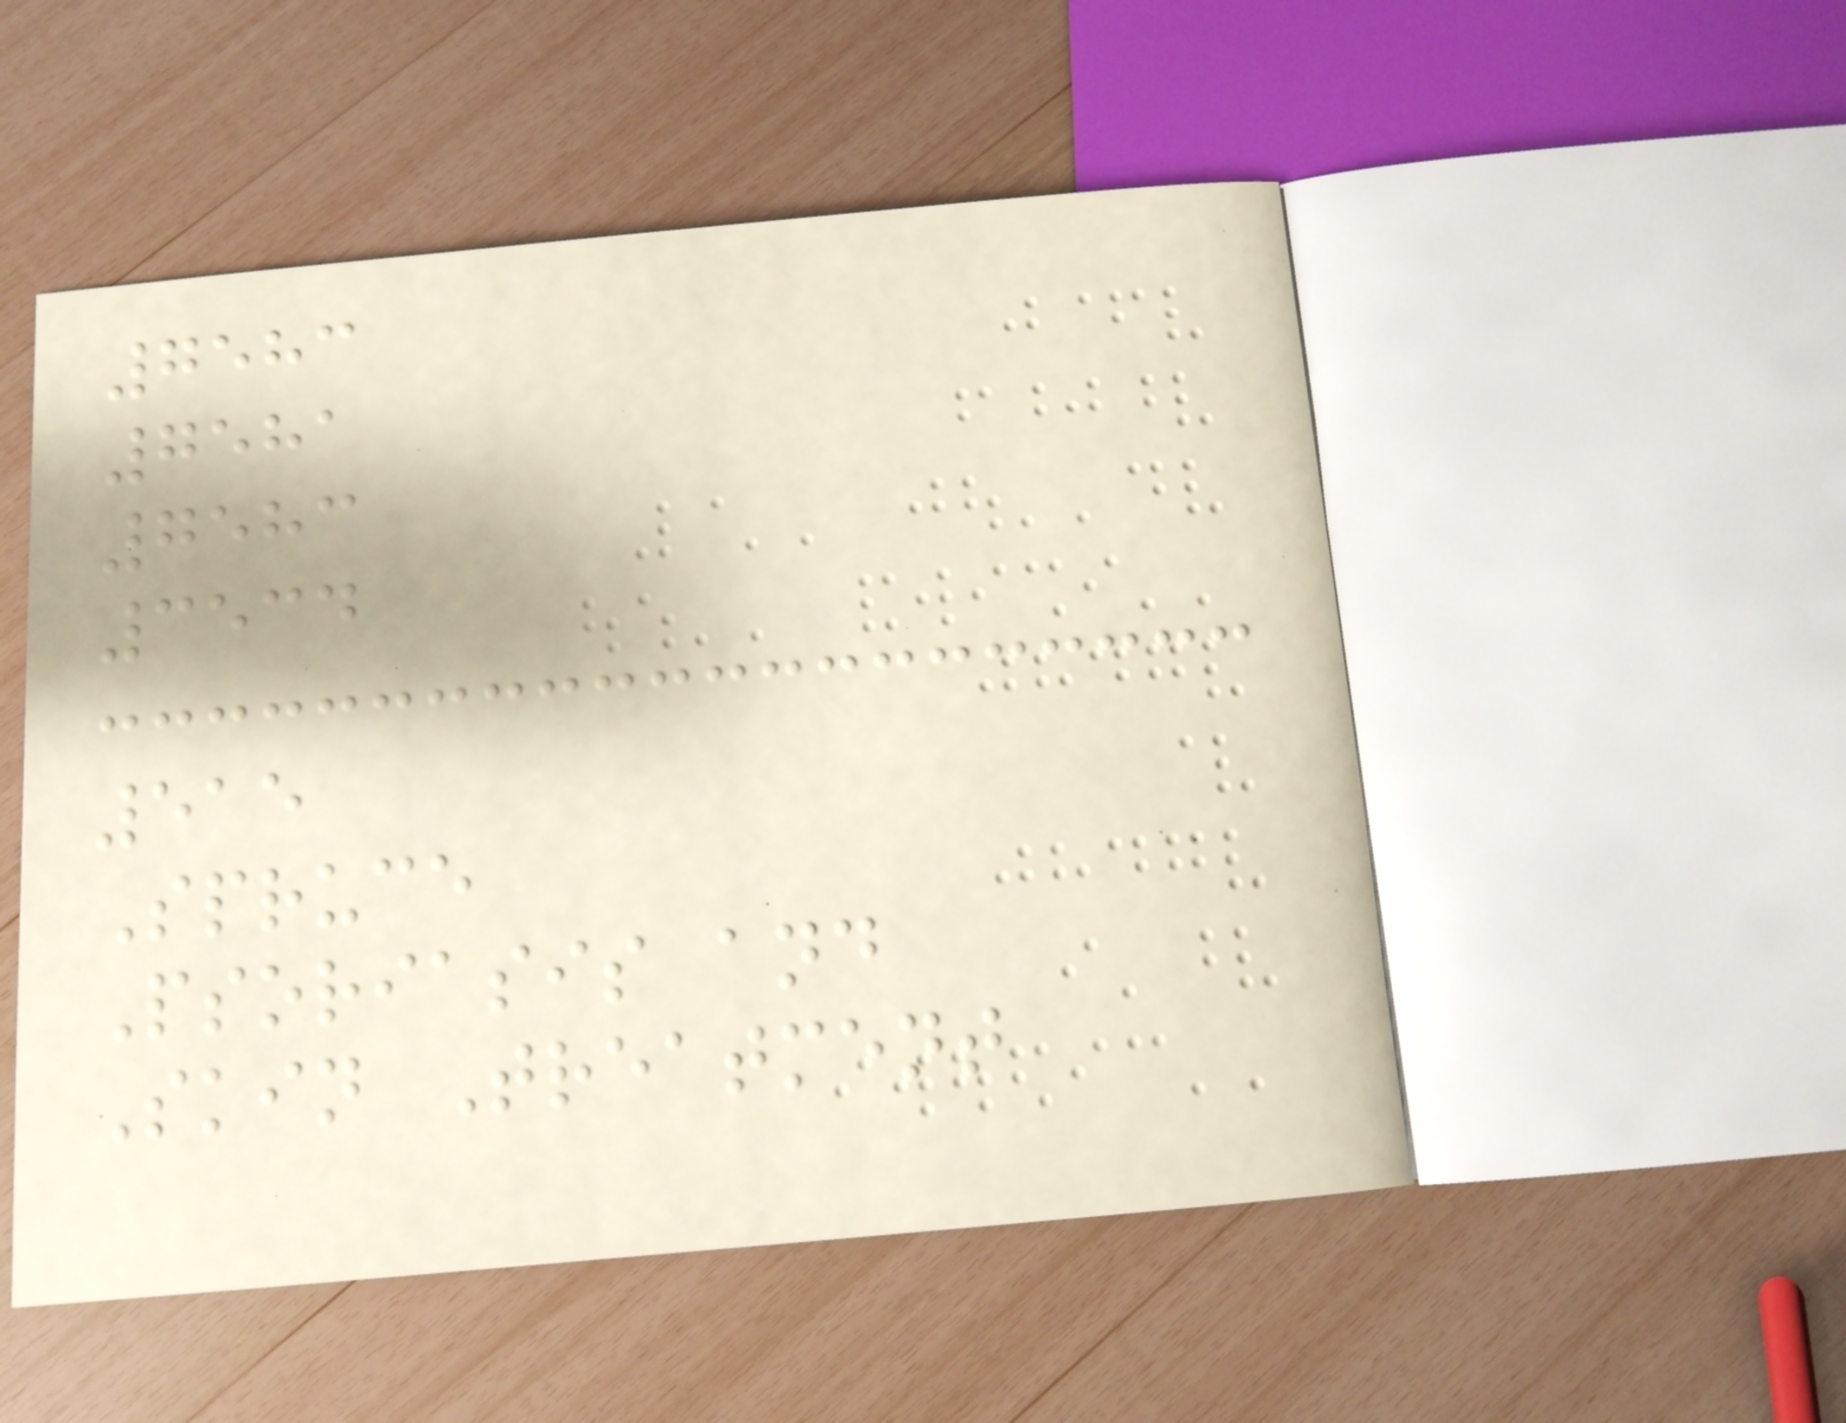7583
7581
7583
3534
515
Spruce
Psoriasis and
Skin Treatment
